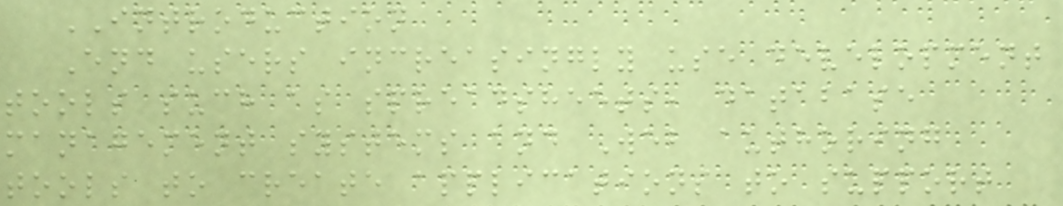INTRODUCTION
End users increasingly use development
tools such as spreadsheets, database
management systems and Web authoring
tools to create applications to support
